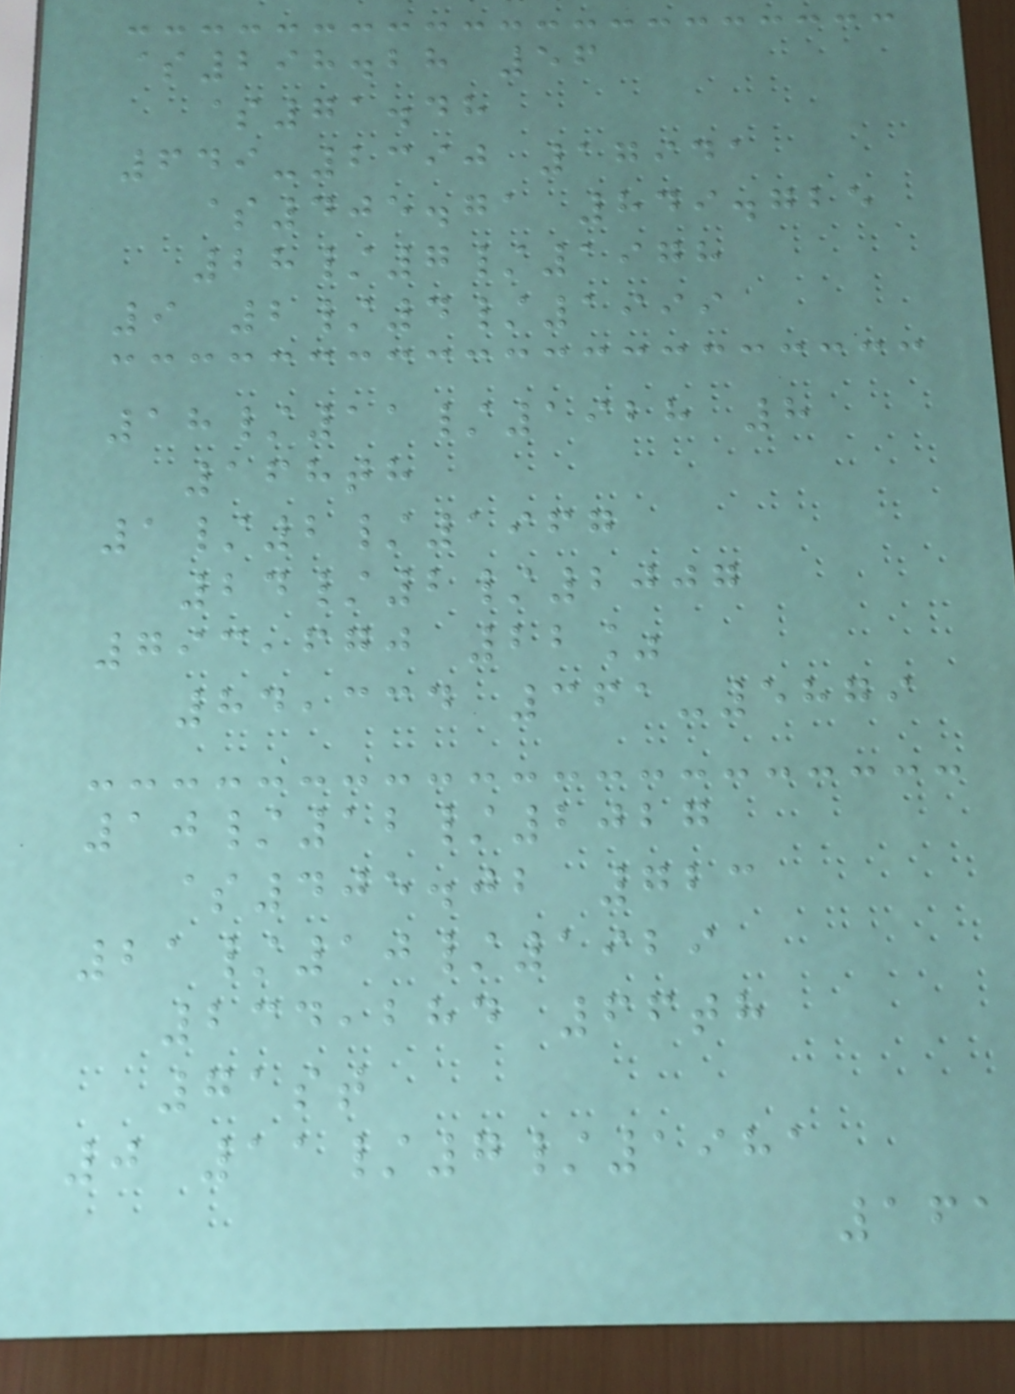$298.28 56
$71.48
649-2390 17941
$405.71 849.725
28/7/1978
9 2/4/1999
18/11/1928 8
168th
1/2/1967
24/2/2007
793,670 22%
84,334 361-5879
10/12/2027
$405.02 723
21/10/1929
234,284 66th
71st
0 11/7/1981
161
